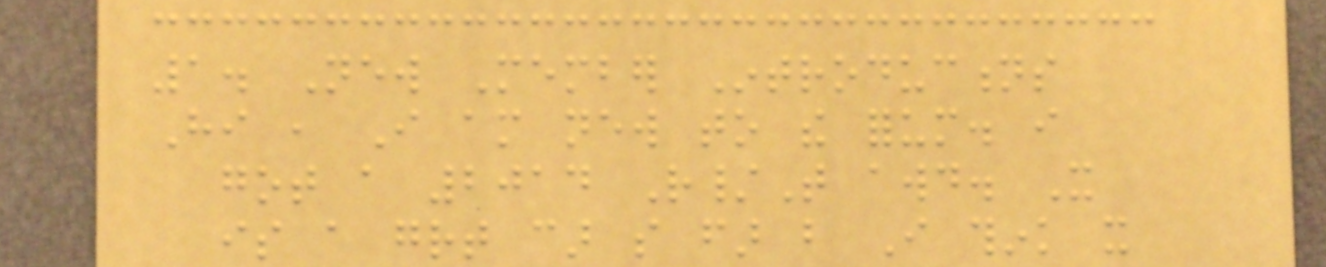1. New Member Introductions
Hi , I am new to the forum. i
got a 2014 R/T awd. It
is a great car so far but I think it
